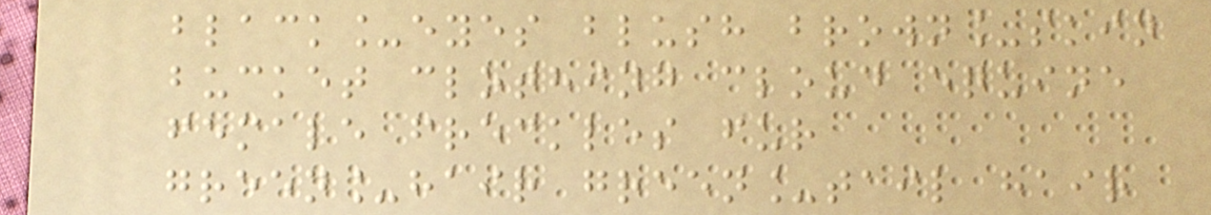black_eyes blush brown_skin
bucket clothing cloud equine
female freckles fur
green_hair green_tail hair
